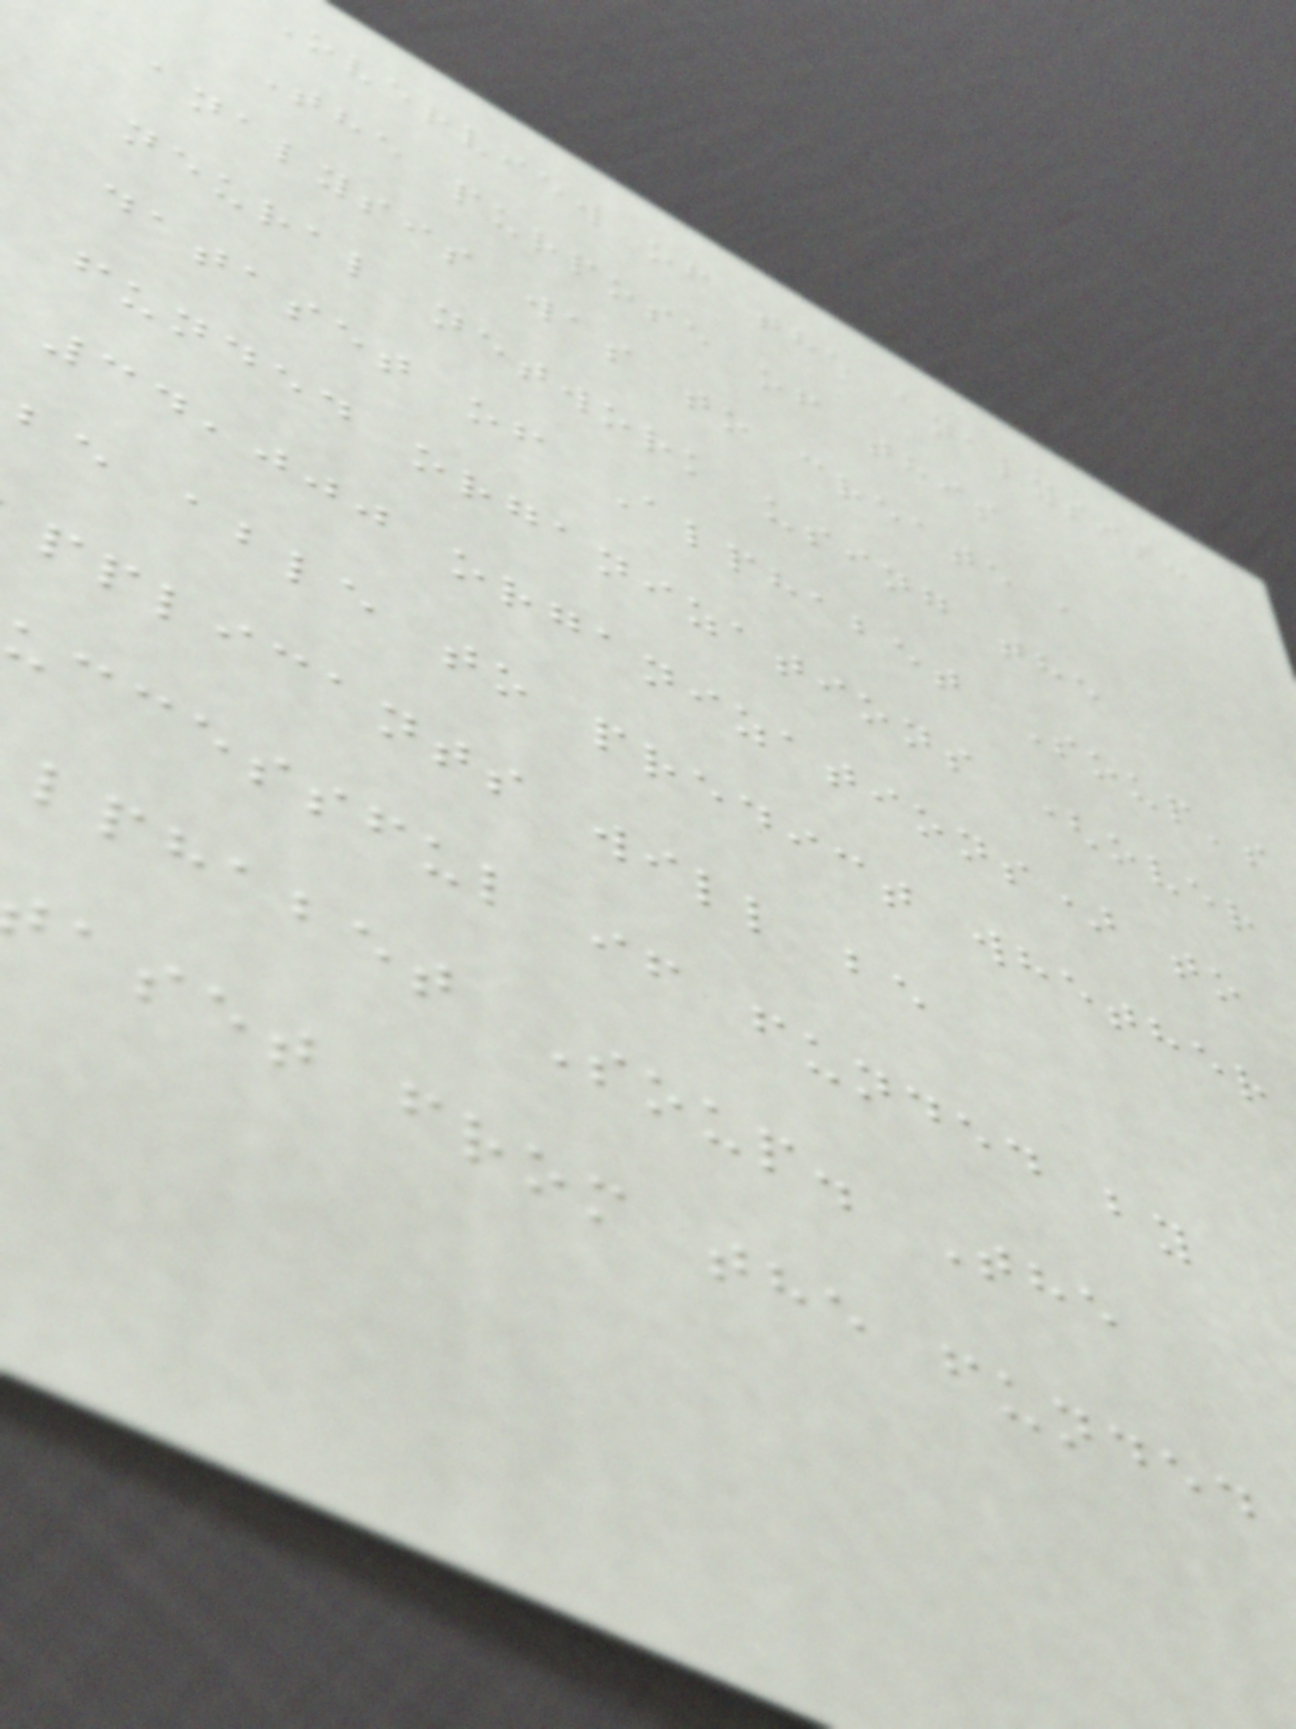Overview of the analysis:
The purpose of this
analysis was to create a
neural network using the
dataset of Alphabet Soup's
funded organizations (over
34,000 organizations) to
be able to predict whether
pplicants will be
uccessful if funded by
lphabet Soup. The
aset from the funded
